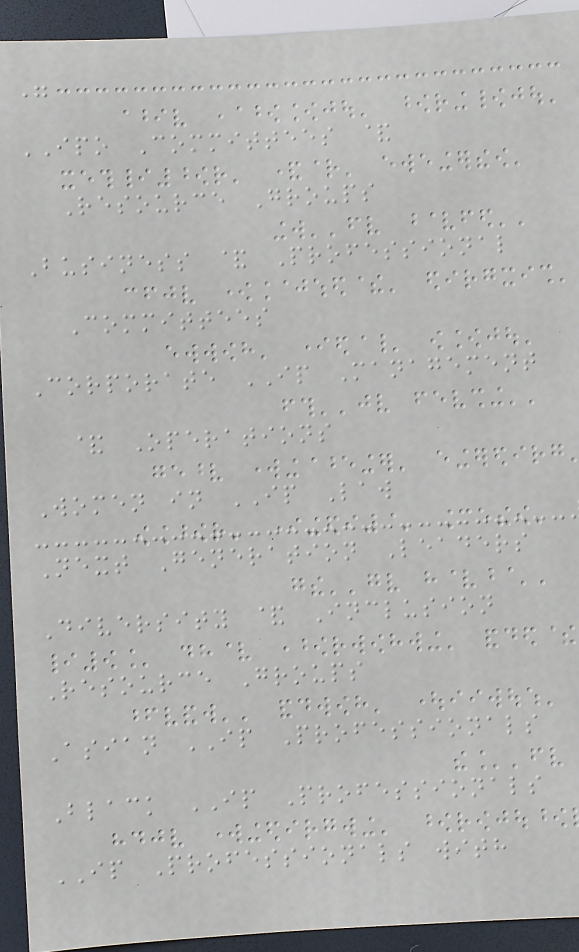"
IPO Committees &
Resource Groups
Business & Professional
Committees
Corporate IP Management
& Operations
Women in IP Law
Next Generation Leaders
Diversity & Inclusion
Resource Groups
Asian IP Professionals
Black IP Professionals
IP Professionals with
